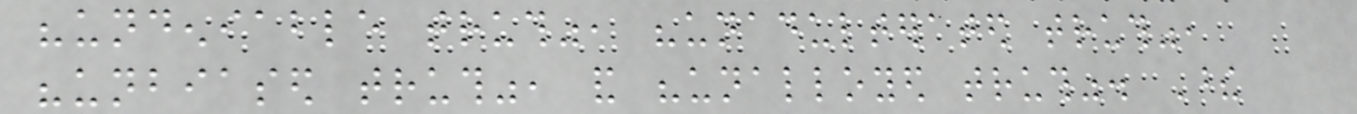"undeniable truth", "unadulterated truth",
"unbiased truth", and "unalloyed truth". These
